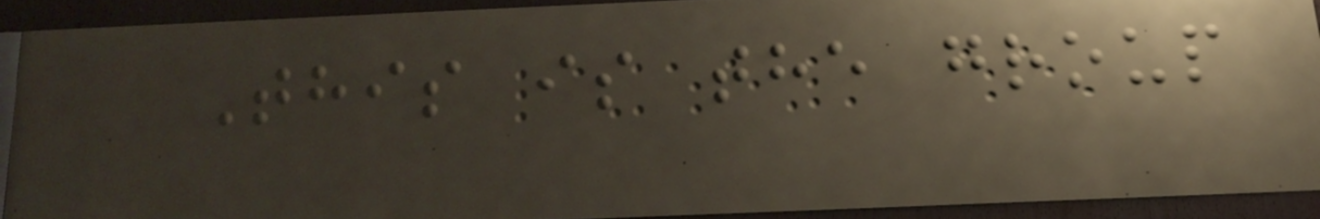This is the group
